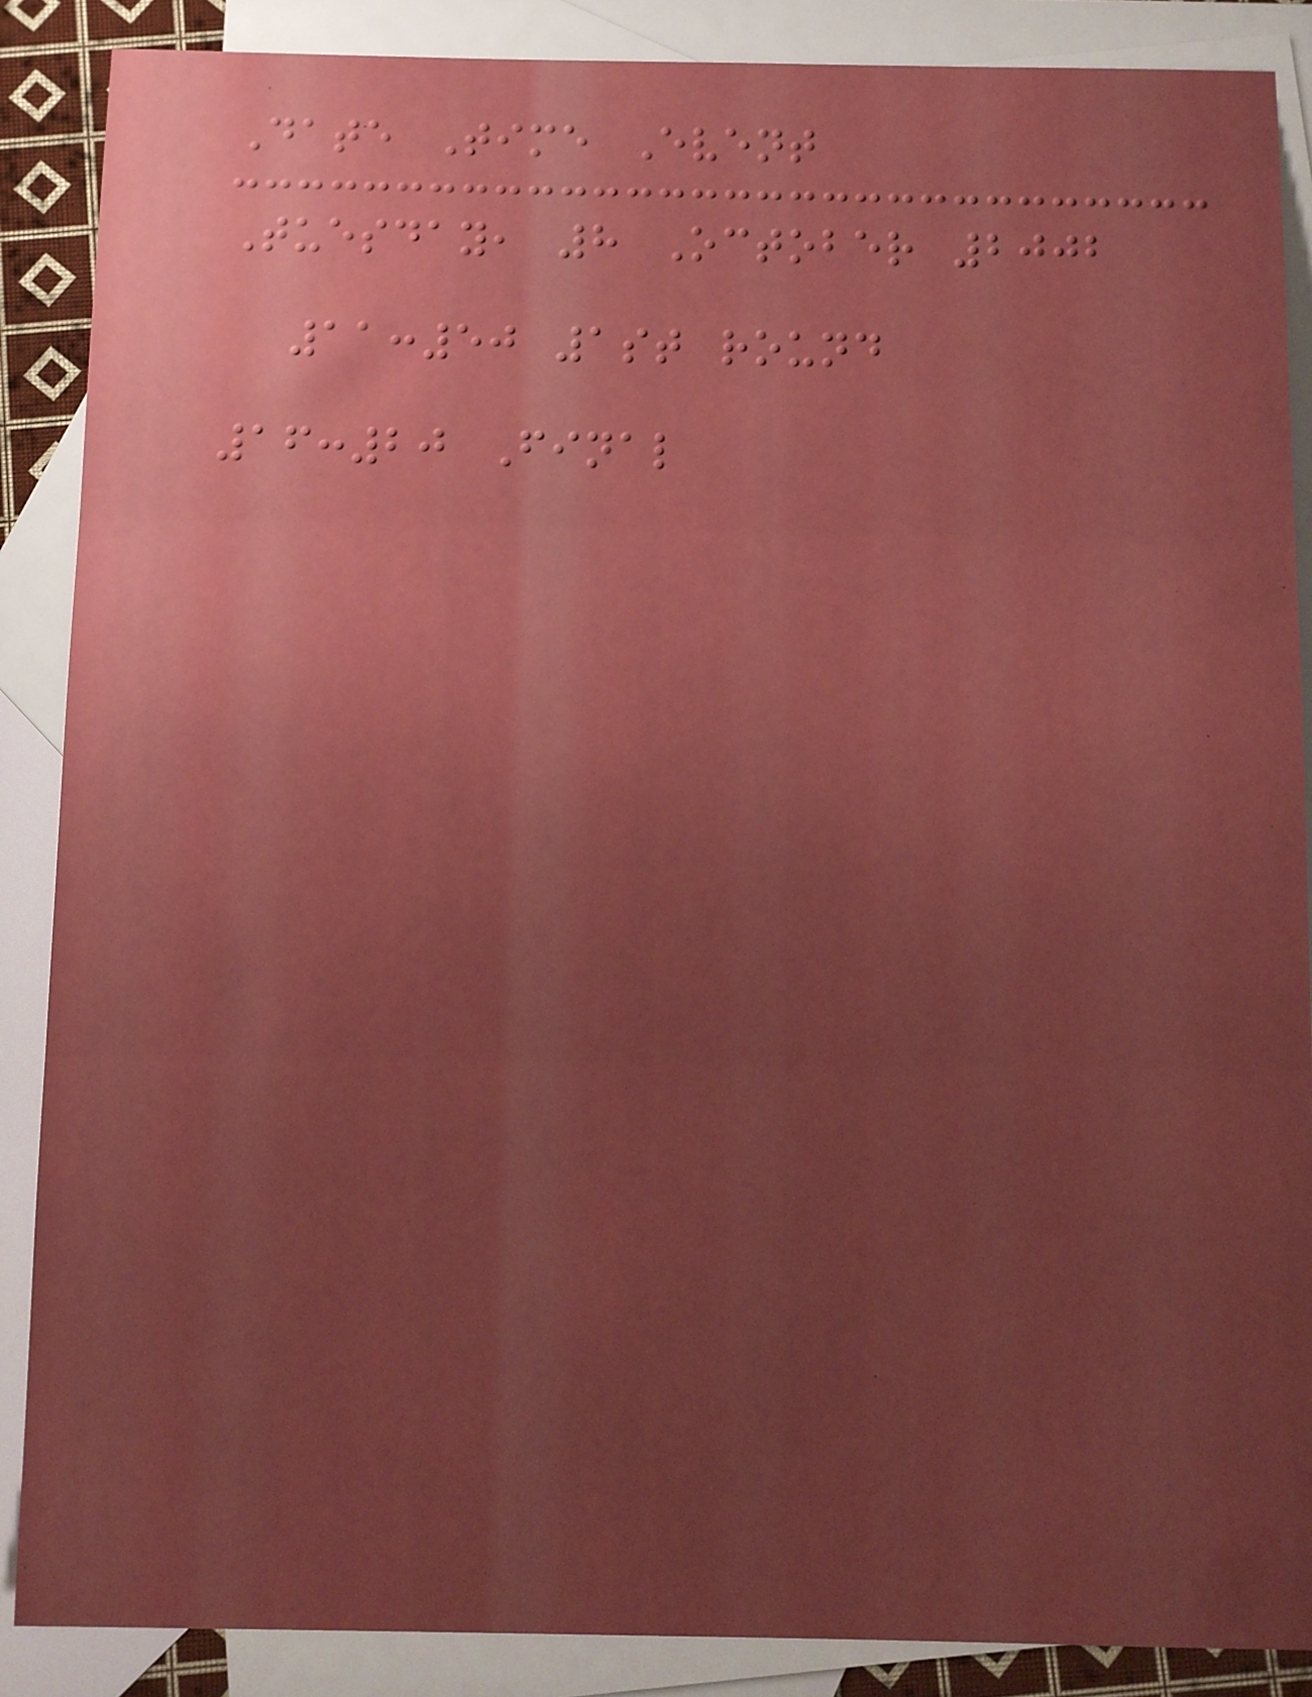Date Time Event
Tuesday, 8 October 2002
11:50 1st round
16:20 Final
